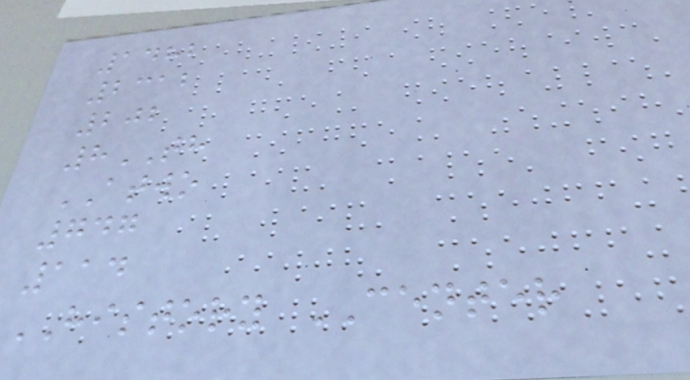1482
2312
202
8TH
ATWO
747
114
HISTORY CENTER
